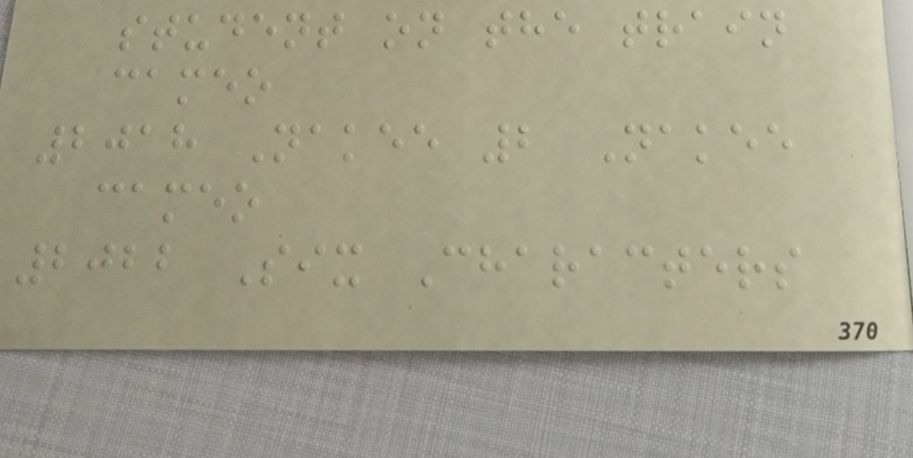student on the train
cameo
2018 Nakee 2 Nakee
cameo
2022 Six Characters
